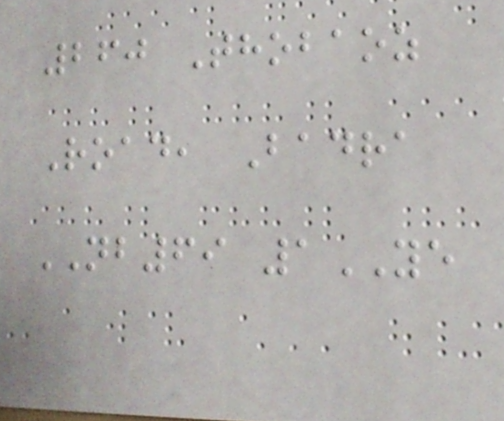260 Thobaoz
Road, Badra
NB69 1YE
